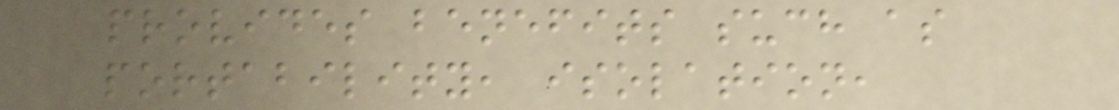provides benefits such as
portability, isolation,
